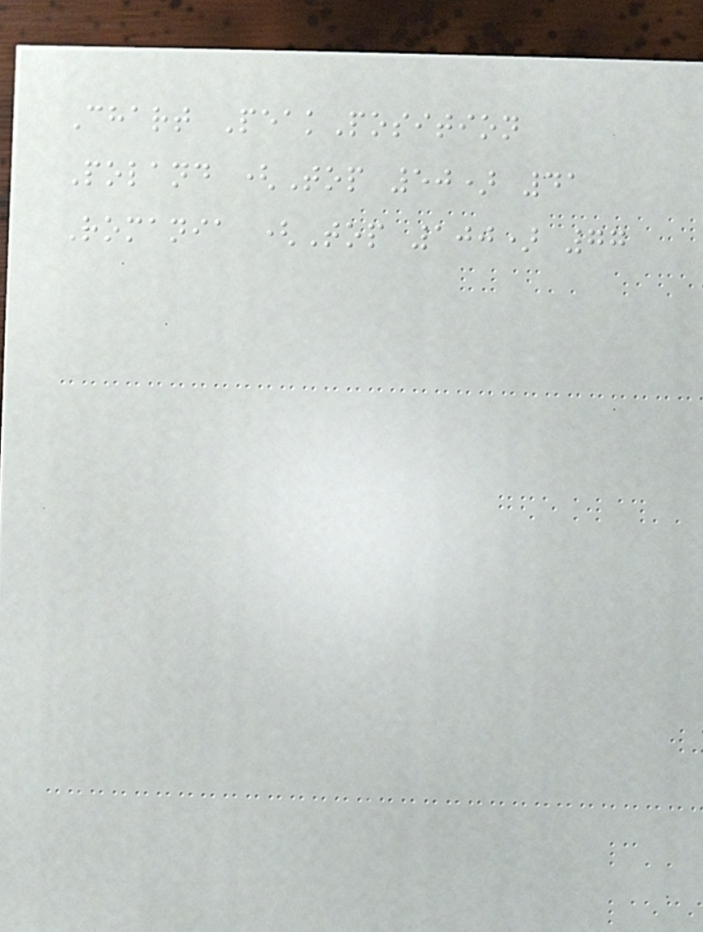Chart PeakPosition
Poland (Top 50) 41
Romania (Top 100) 77
